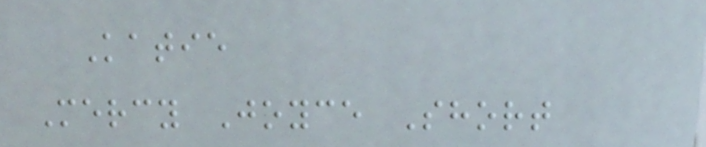Katie
Mercy Joyce Short
